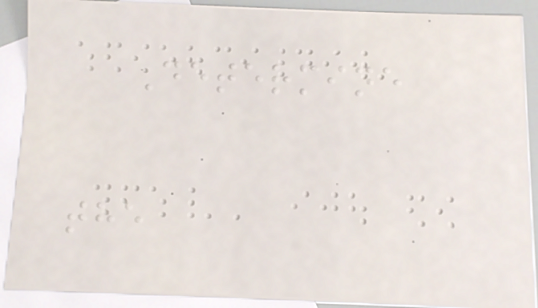Determine
the
